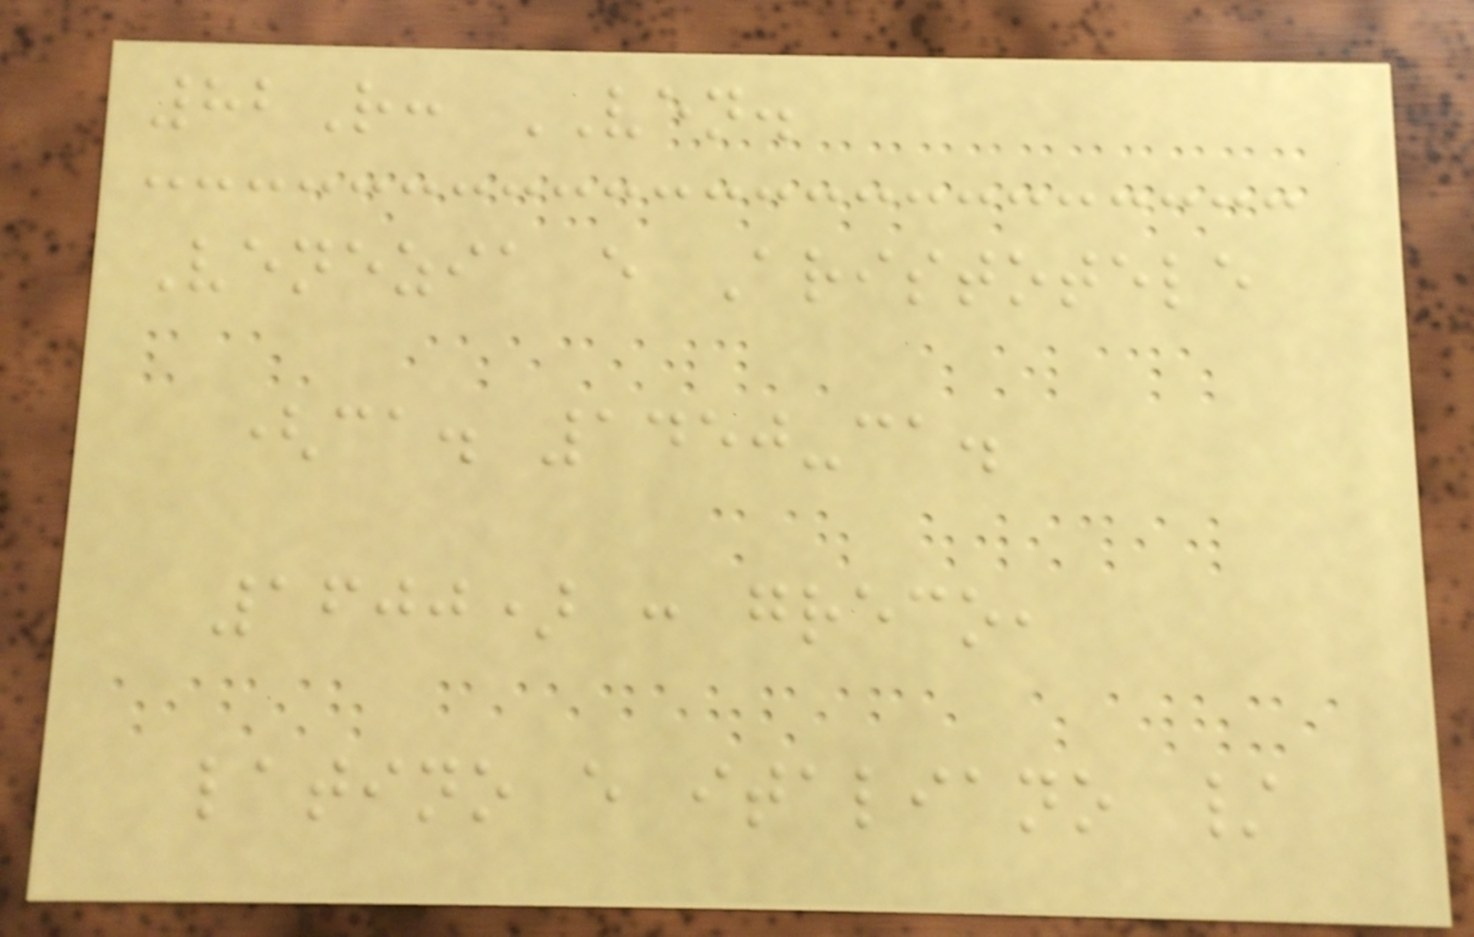82R: VEN.
Venezia e Aristotele
(ca. 1450-ca.
1600) : greco,
latino e italiano /
